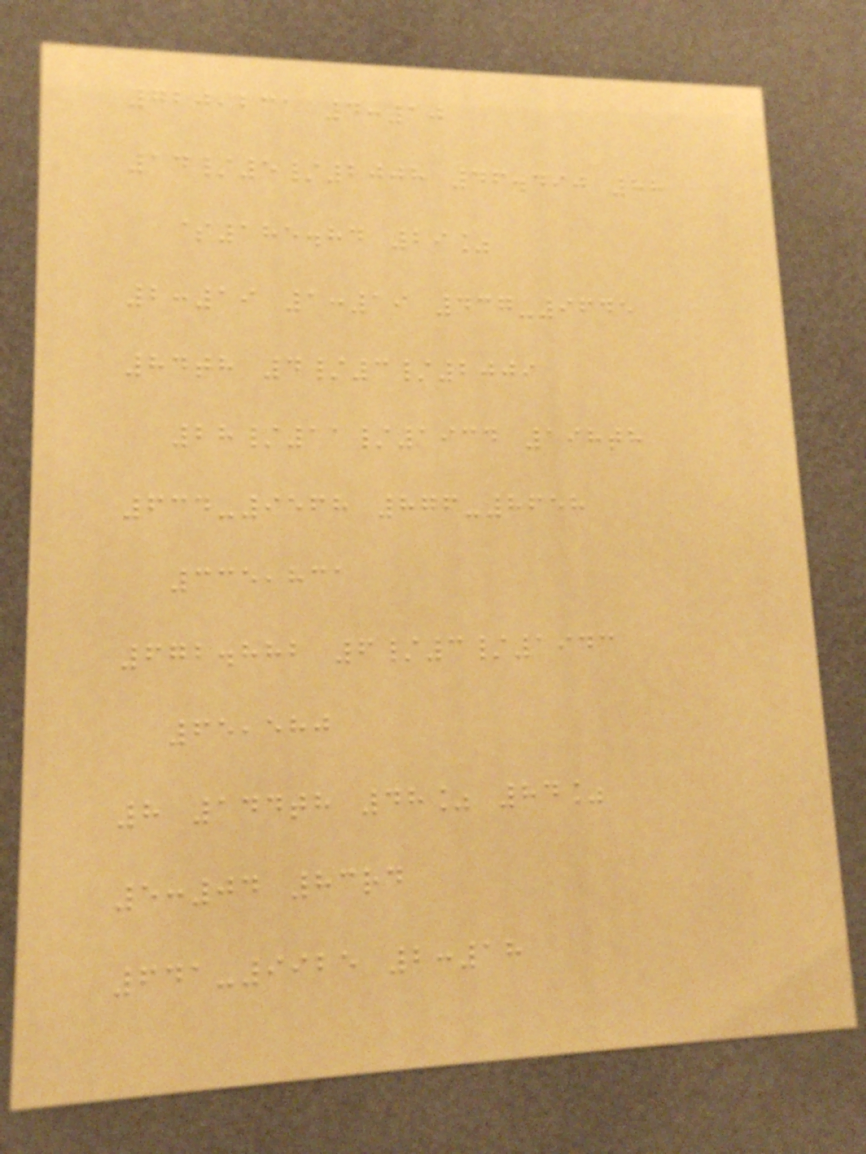720,231 4:10
14/5/2008 46.490 88
$185.84 29%
2:19 1:19 437-9645
84th 4/3/2009
28/11/1934 198th
634-9568 876-8658
335,831
672.882 6/3/1943
65,580
8 144th 48% 84%
5:04 83rd
641-9925 2:18
